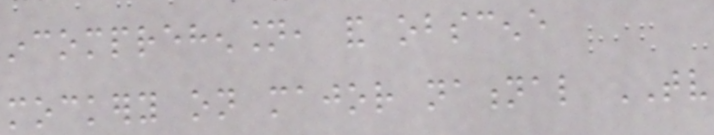incomprehension, and obscene
mockery on major national TV
